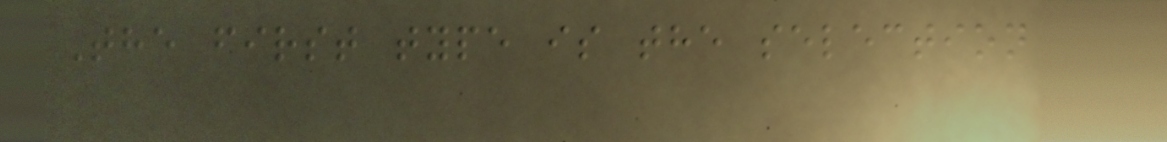The first type is the selection
